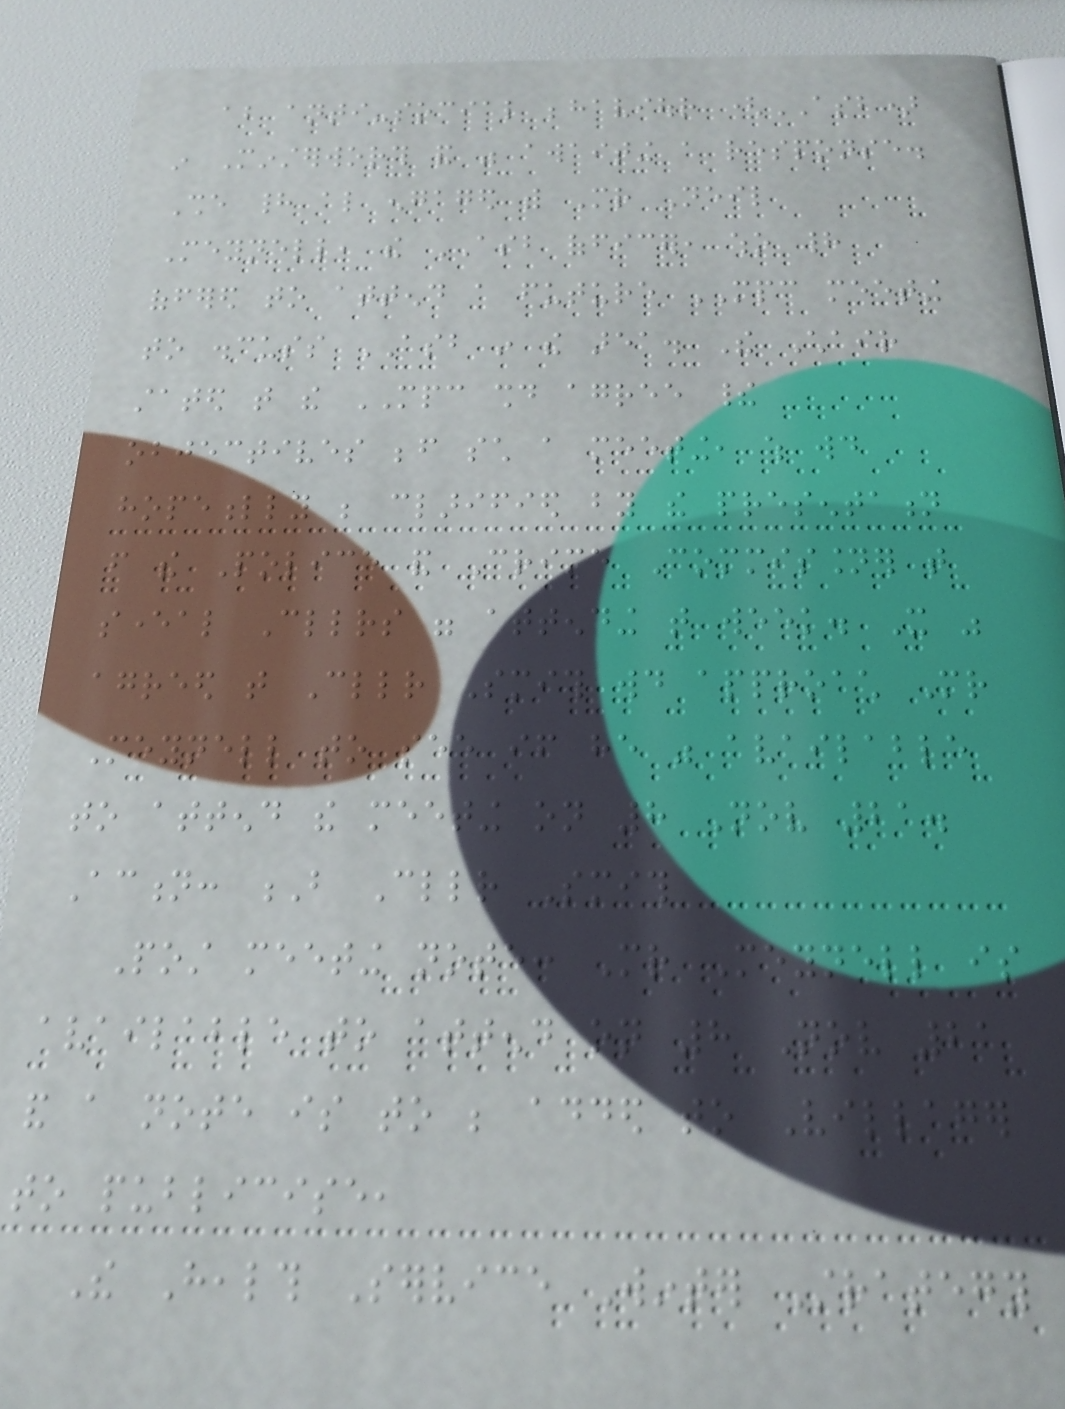about anti-social behaviour (ASB)
in Minsterworth and was awaiting a response.
She had also engaged with Mr Neil
Meynell, the ASB officer, who had
offered to attend a future MPC meeting
to discuss ASB in the area. The Chair
stated that the MPC should agree their
objectives before such a meeting, which would
hopefully be clarified by the presentation
from the Police and Crime Commissioner that
several Cllrs were attending that week. It was
agreed that Cllr Smith would approach Mr
Meynell to see if he was available
to attend the meeting on 8 Nov 21.
Action: B Cllr Smith
Post meeting note: Mr Meynell is
available to attend on 8 Nov 21
and a note is to be added to Villager
to publicise,
The Health Service Winter Strategy
